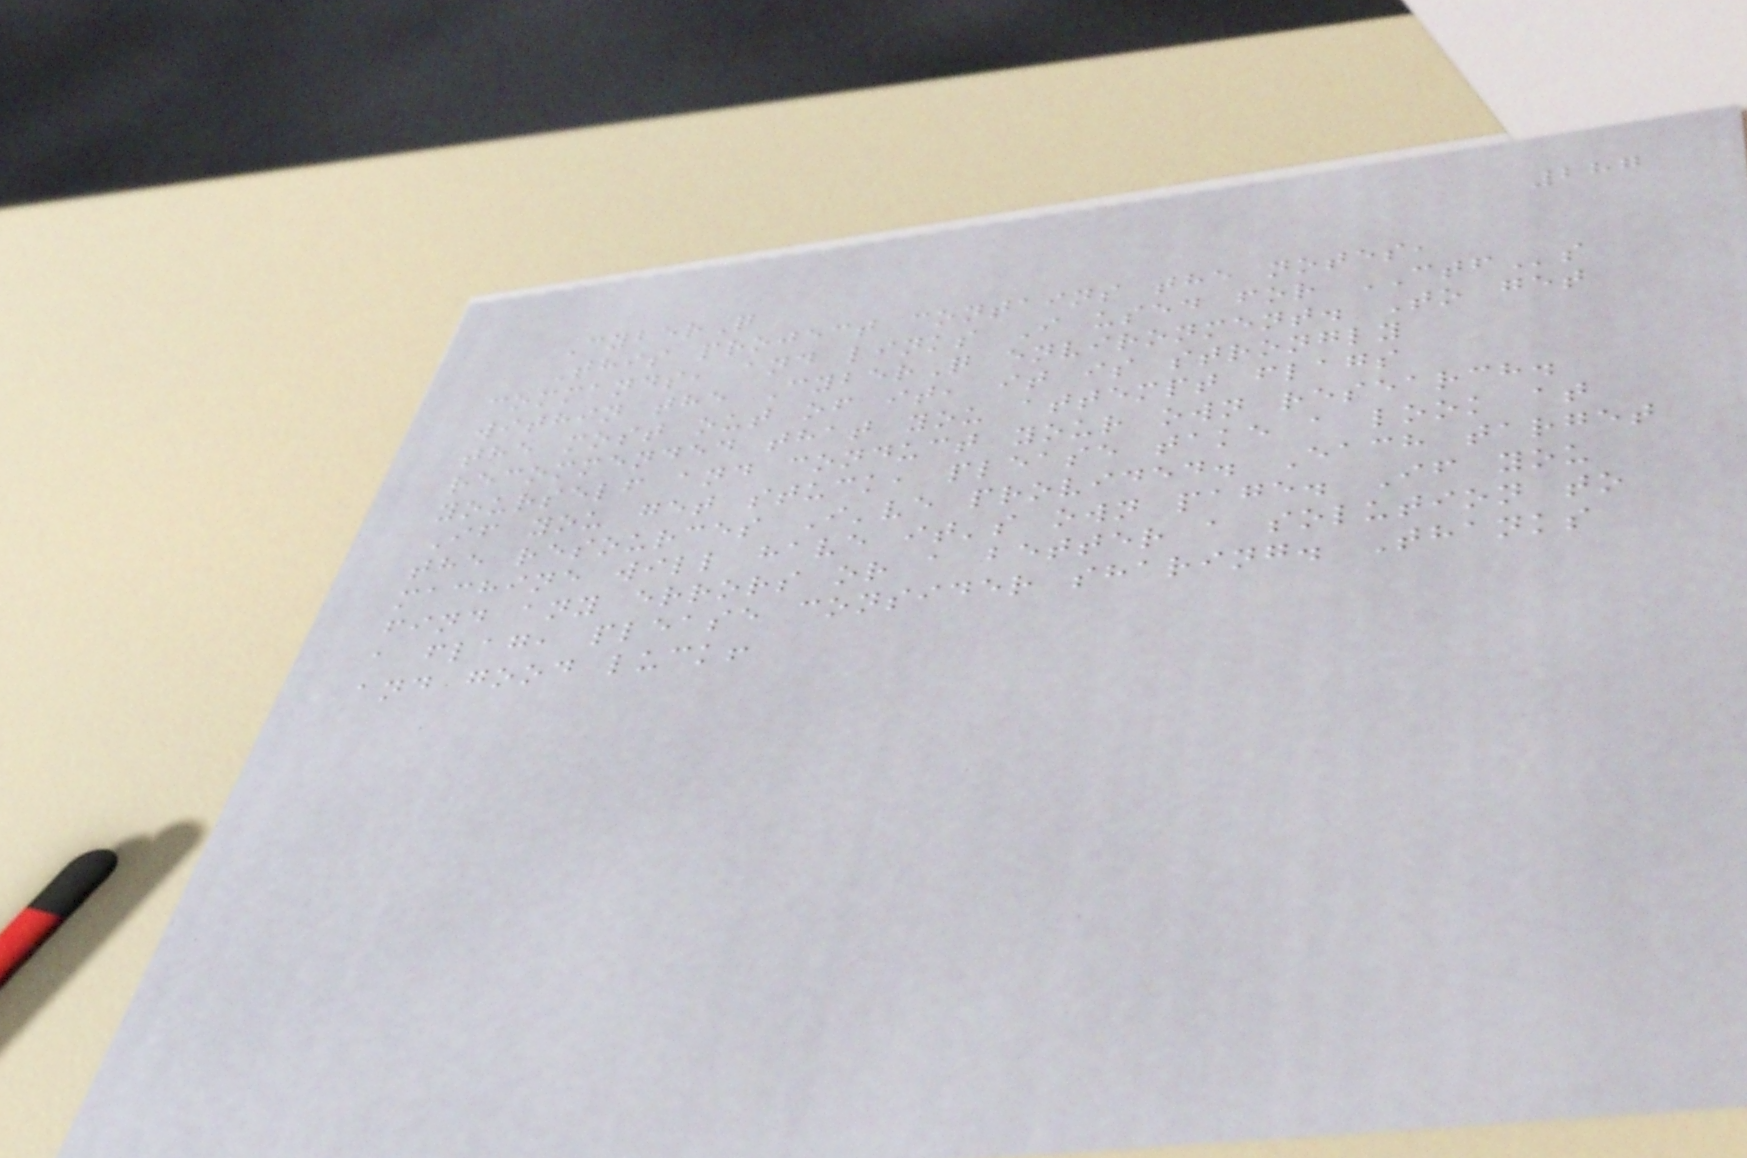287
CyberQ
This project contains the notes,
commands, and links I used for CTFs
within the CyberQ environment. To get
the most out of it, it is strongly
recommended that you attempt flags
yourself and conduct your own research.
If you get stuck, please take a look at
the resources I've provided. Each target
machine will have it's own page. If you
find any errors or a better a solution to
a flag, please consider sharing. Thanks
and good luck!
